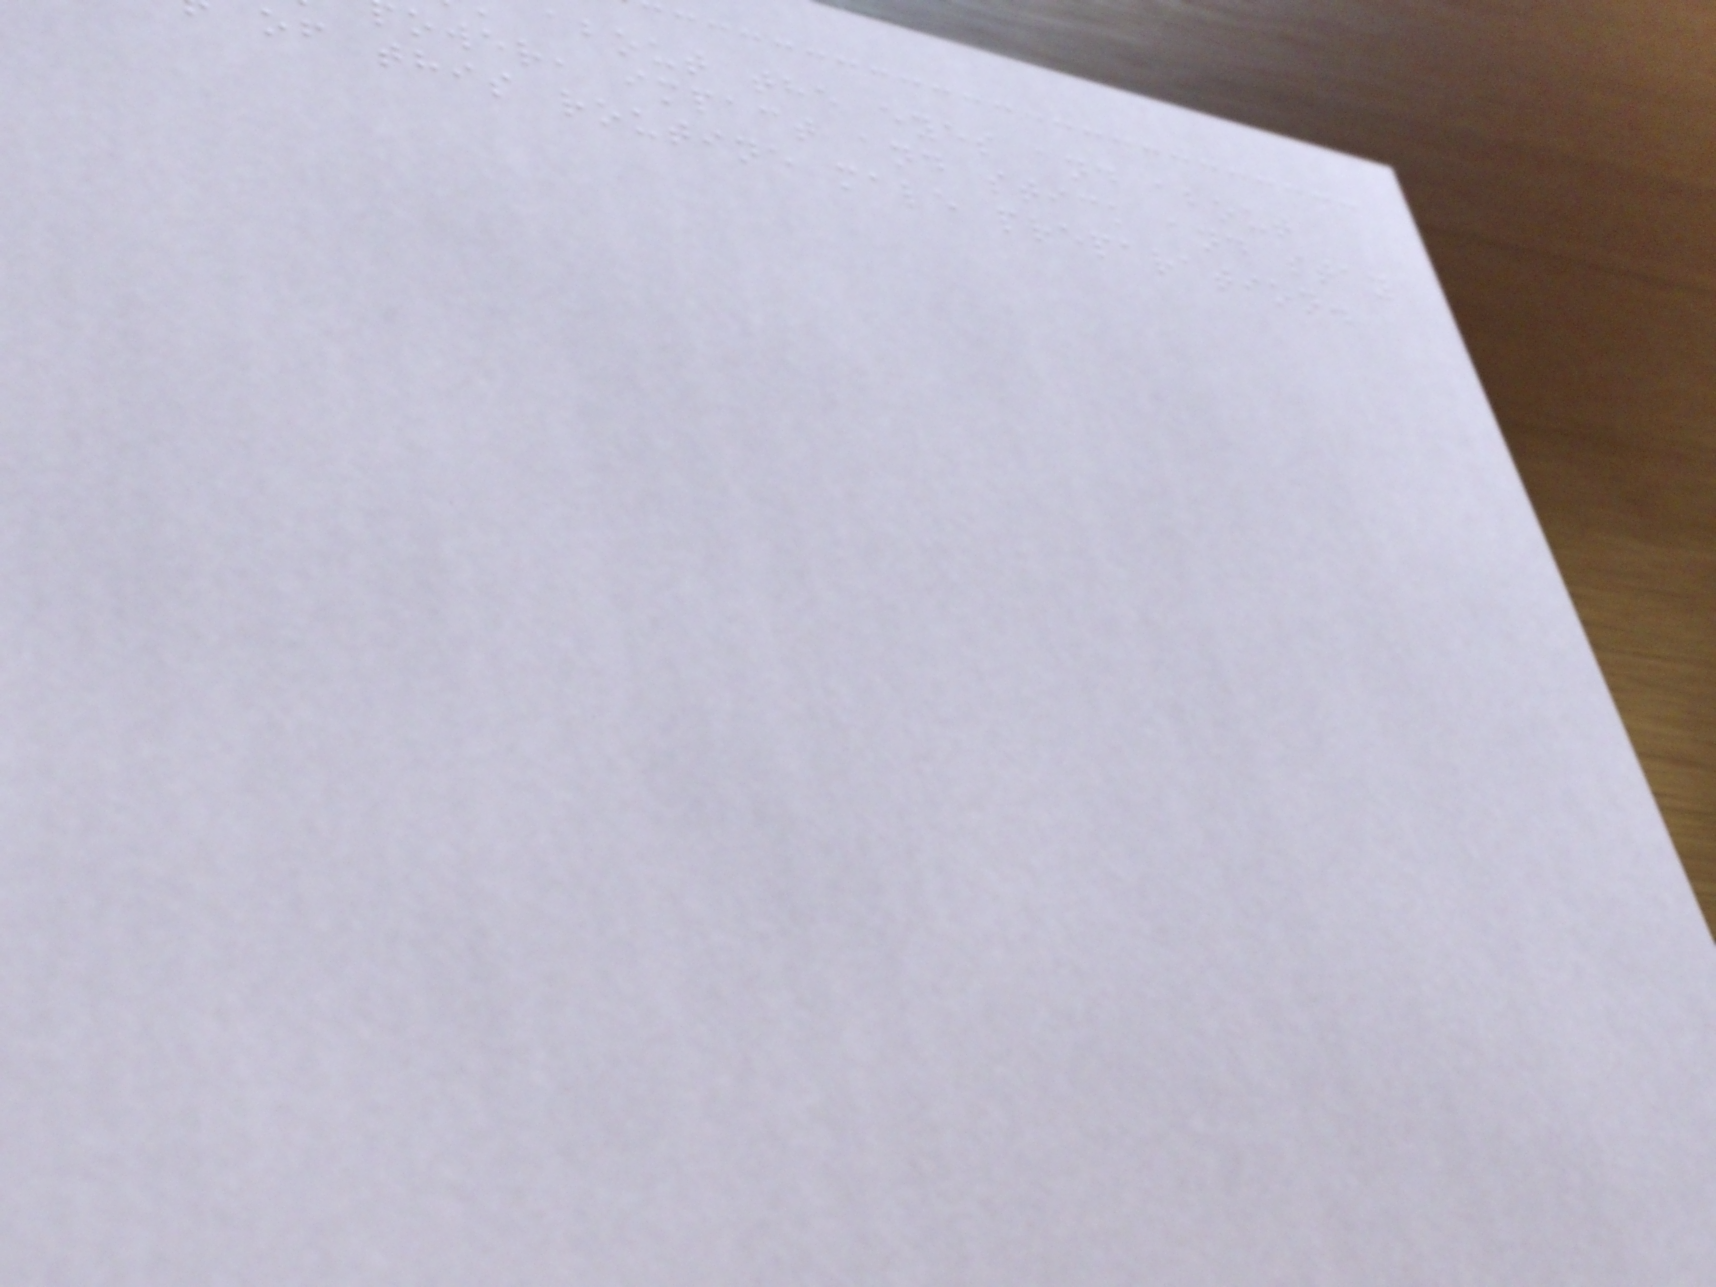about the eyes and about
ower, impact and stick and stay
of this routine male preparation.
